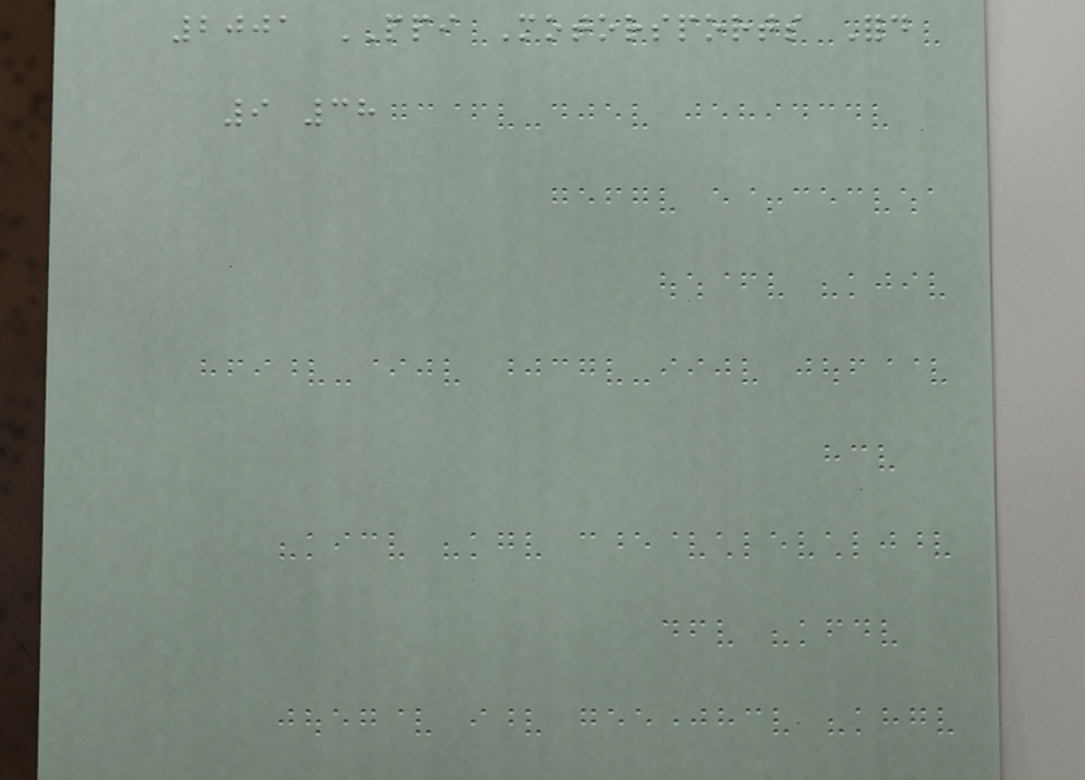2001 PPI Motorsports Ford
9 38
